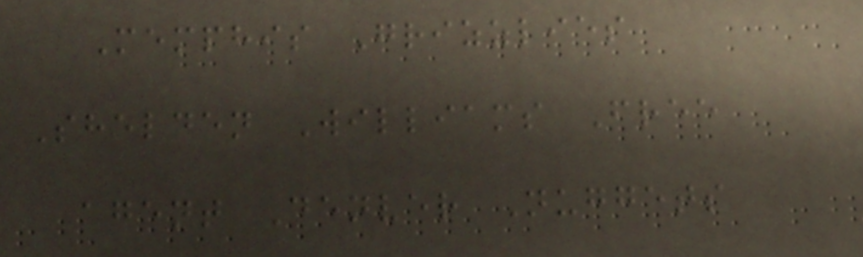Memphis Grizzlies
Shelden Williams Free
agent Denver Nuggets
